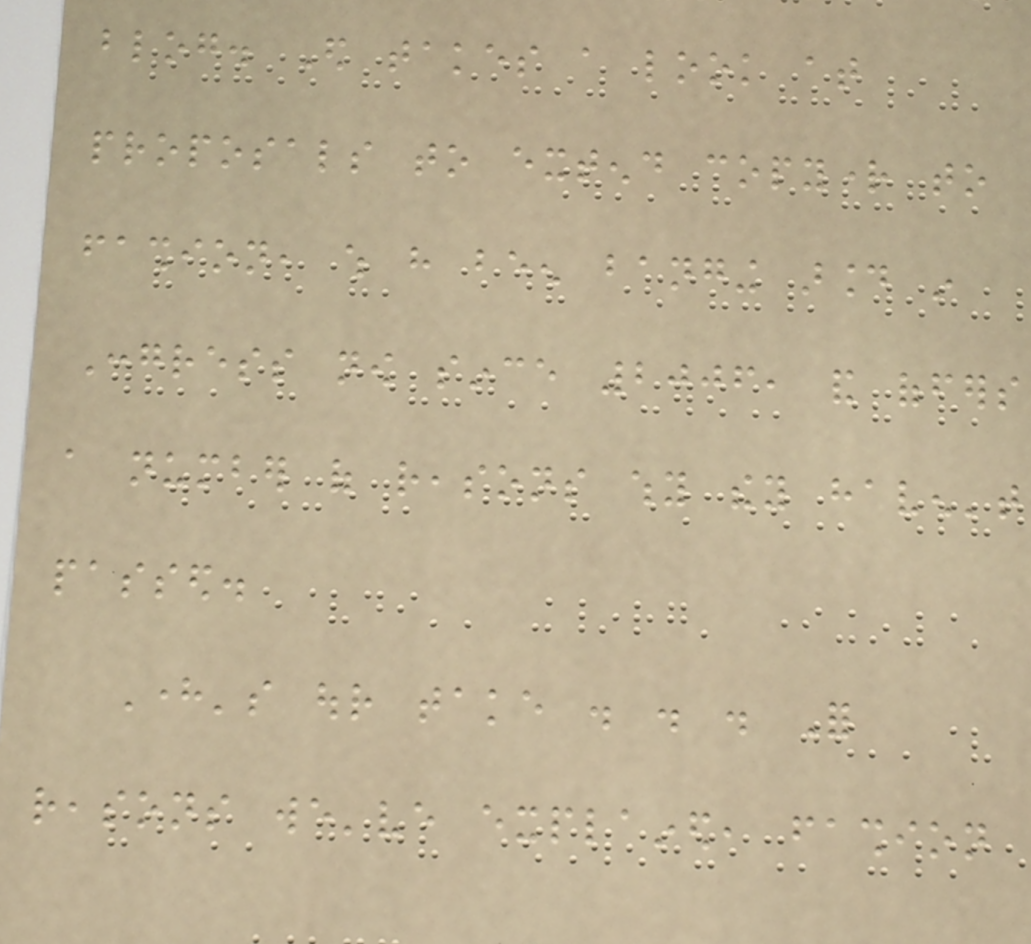blog. Ed takes a look at
proposals to extend copyright to
fashion, which have been banging around in
Congress now since 2006, and offers
a number of reasons why they haven't
passed.
Here's our take . . . For
reasons we've explained, fashion
